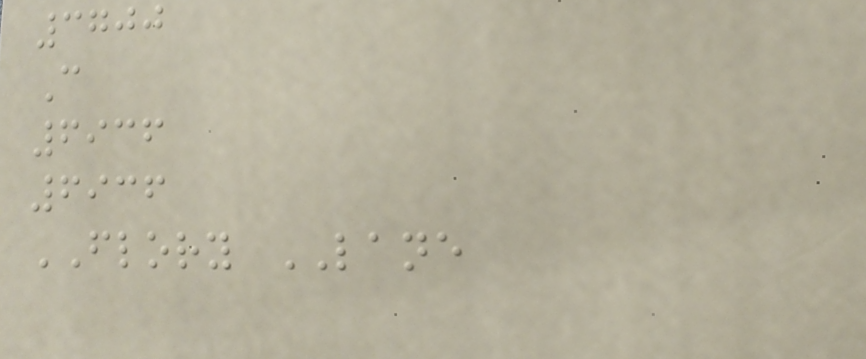3700
C
6936
6936
FLORY LANE
